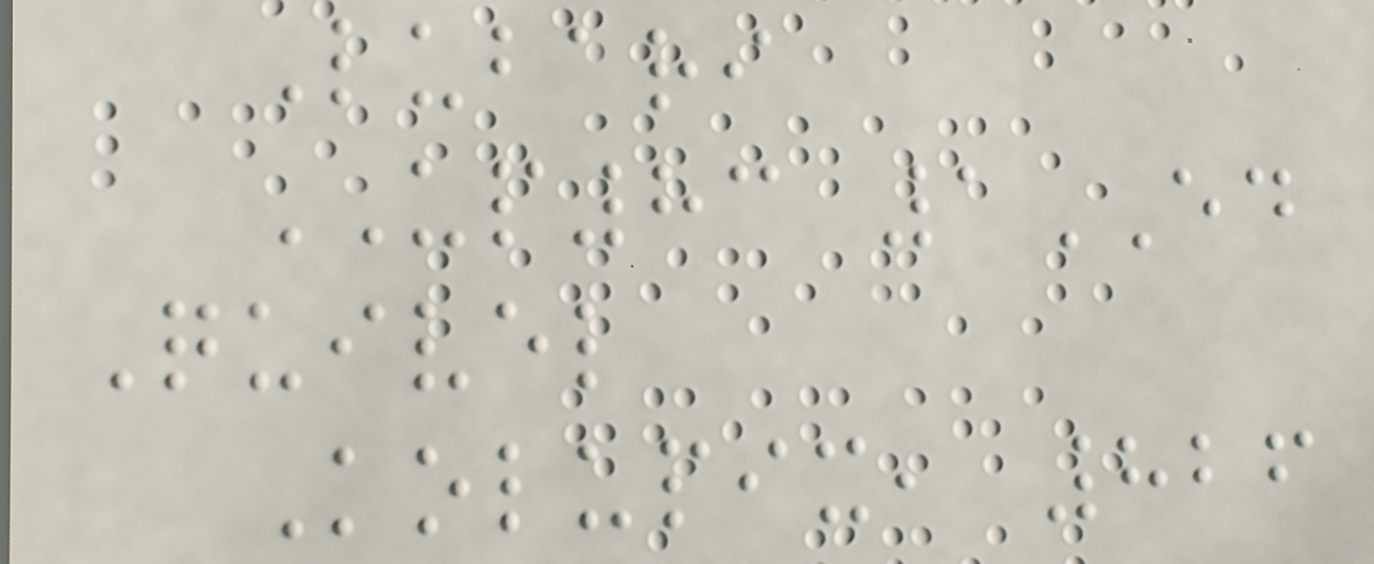Lubari
UP83 1ED
Quivel
Kolupix, 826
